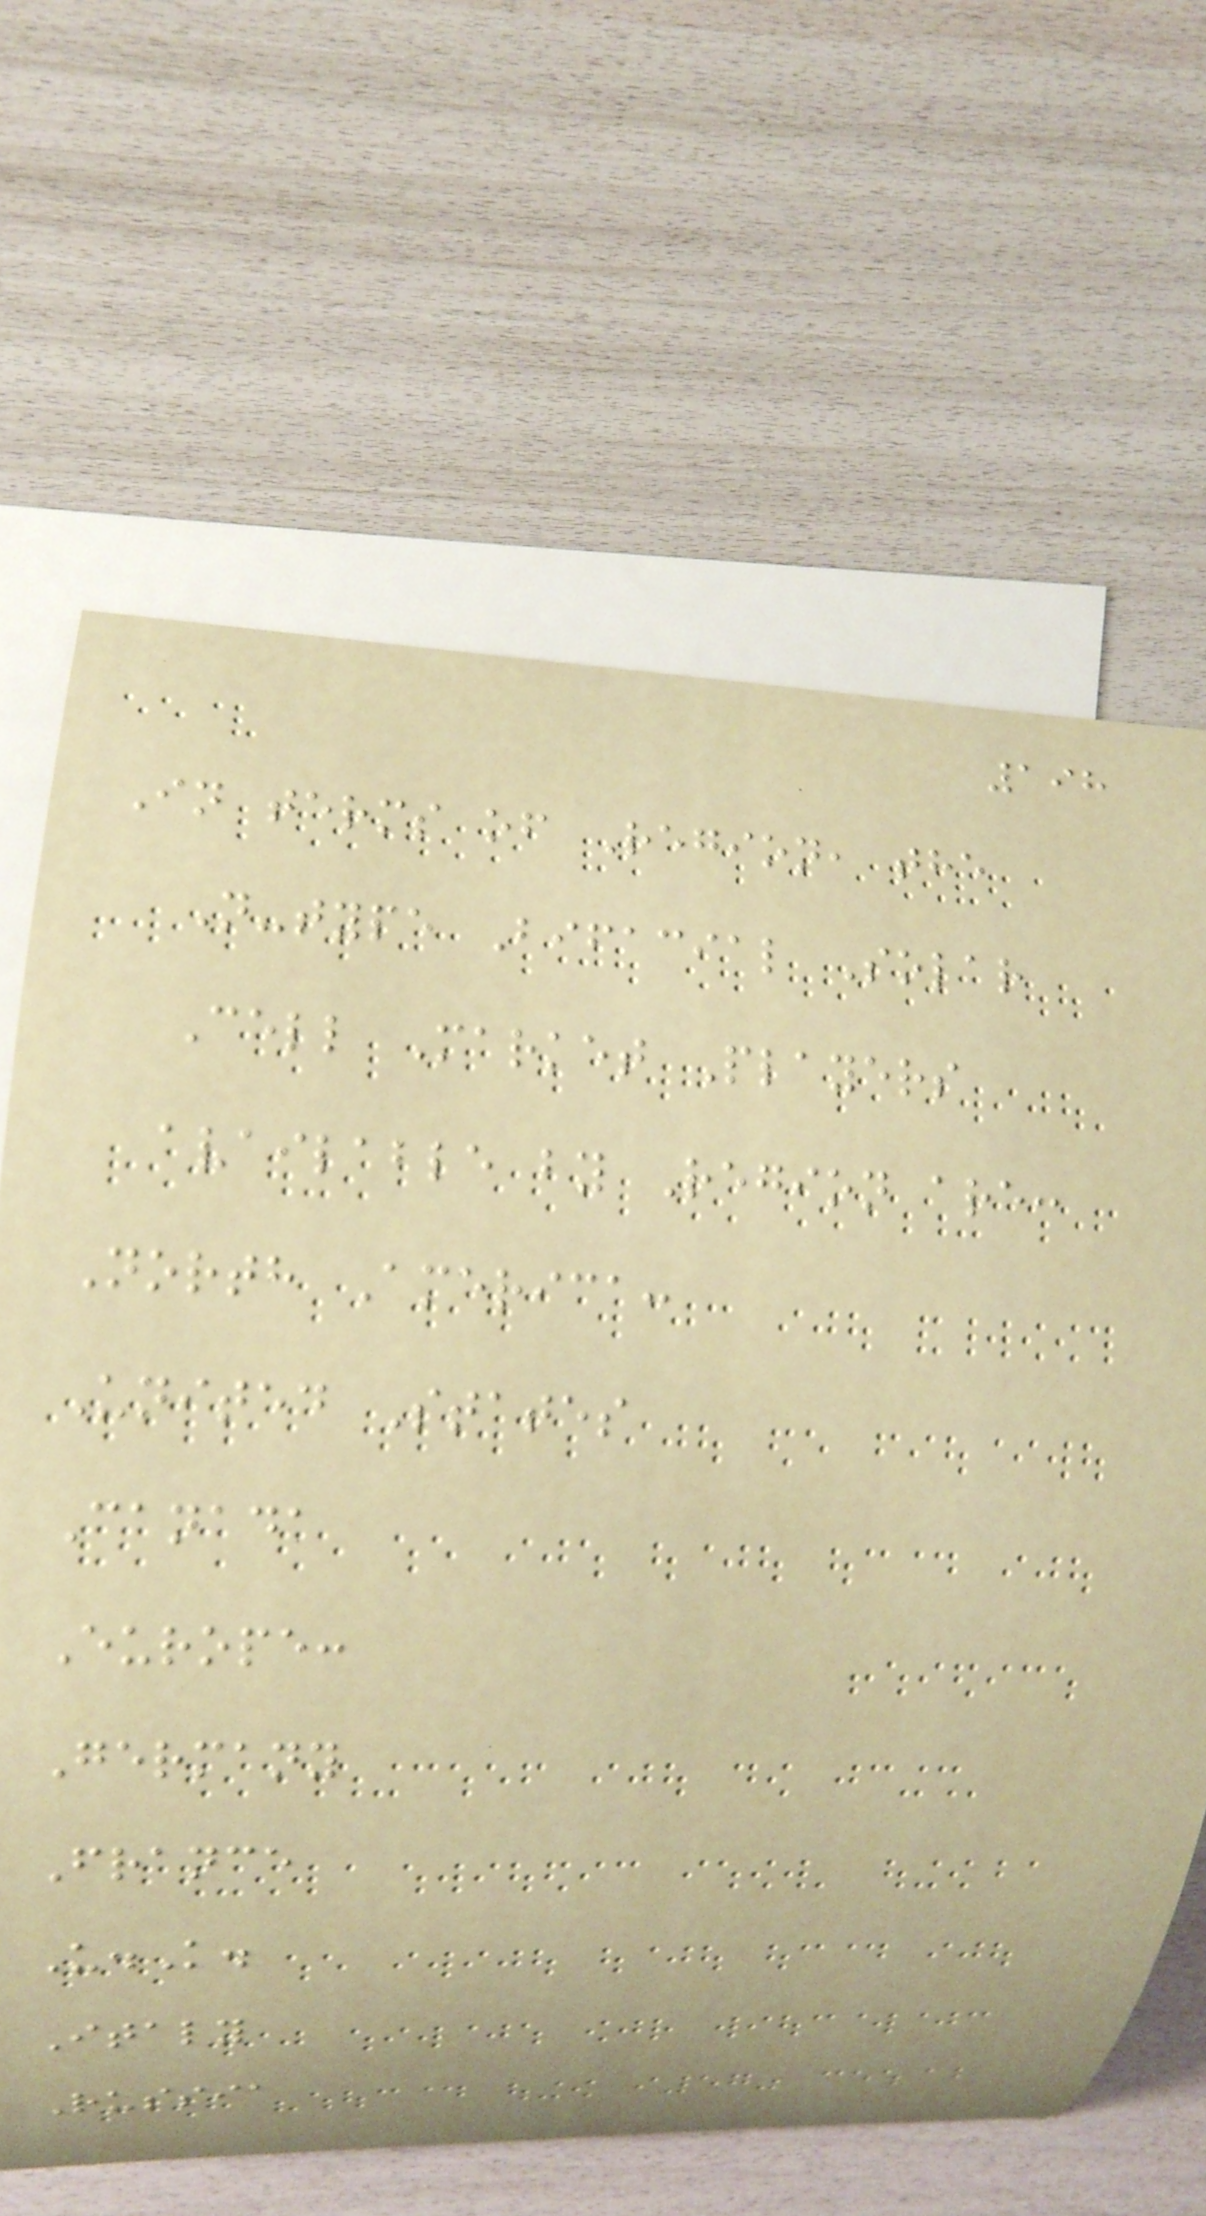198
In terms of Region, the
N-type Bifacial Solar
Cell Market Players
available by Region are:
North America:
United States
Canada
Europe:
Germany
France
U.K.
Italy
Russia
